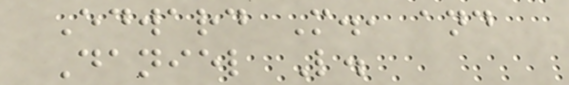Edward M., and
Daniel L.
